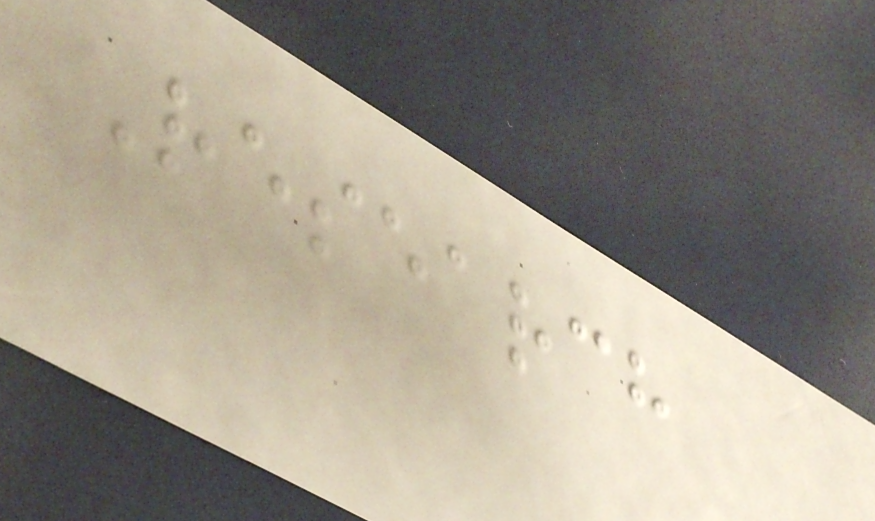Research
